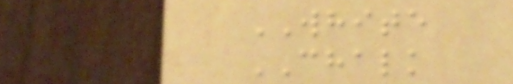WHITE
CHALK
